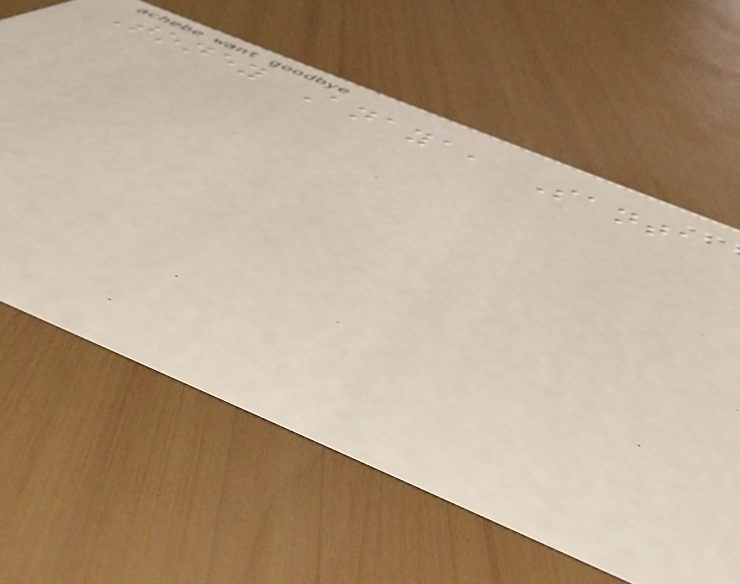Toney Anaya, Santa
